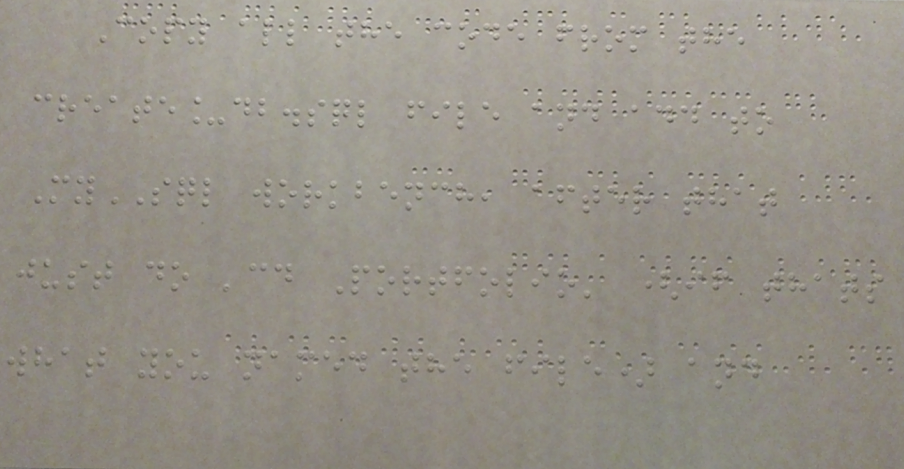Copy all the code from the
create_db.sql file and add to
MySQL workbench, after that
just do 'cd Portfolio' (if thats
what you named the file) and
